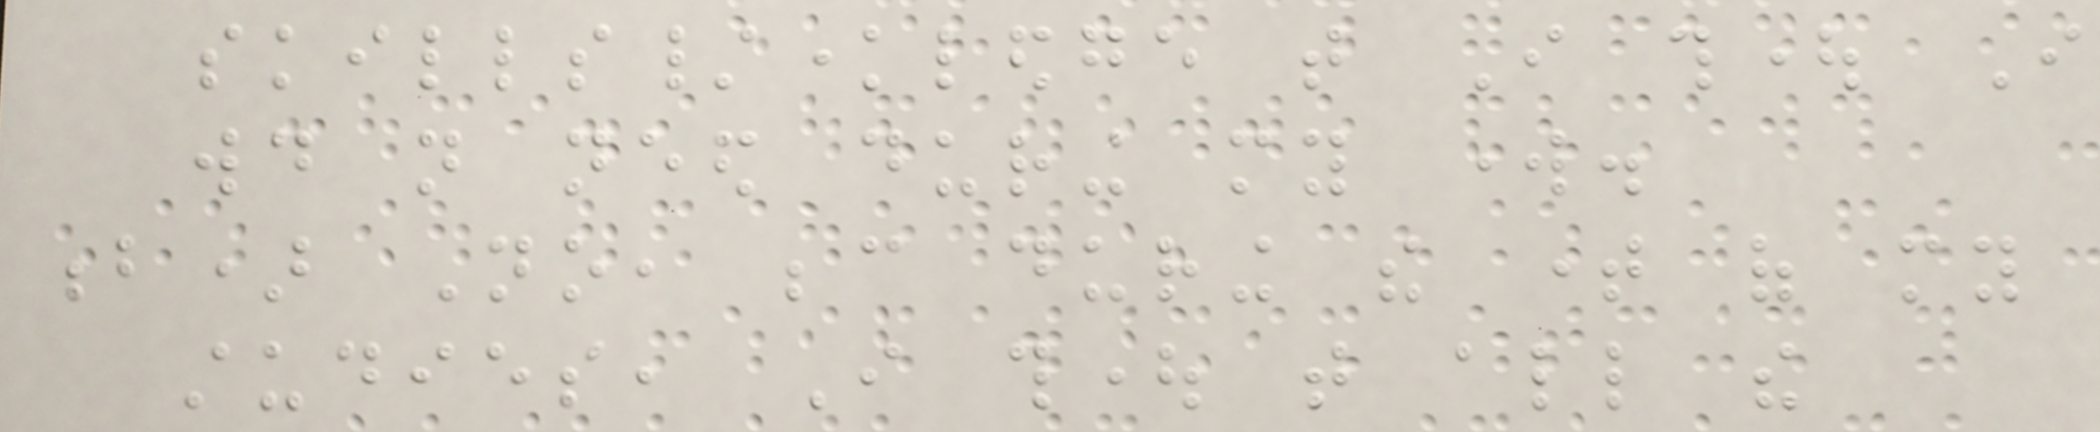skills/knowledge that I thought I
would not need during my work.
b) No, because during the time of my
studies, I thought that all the
